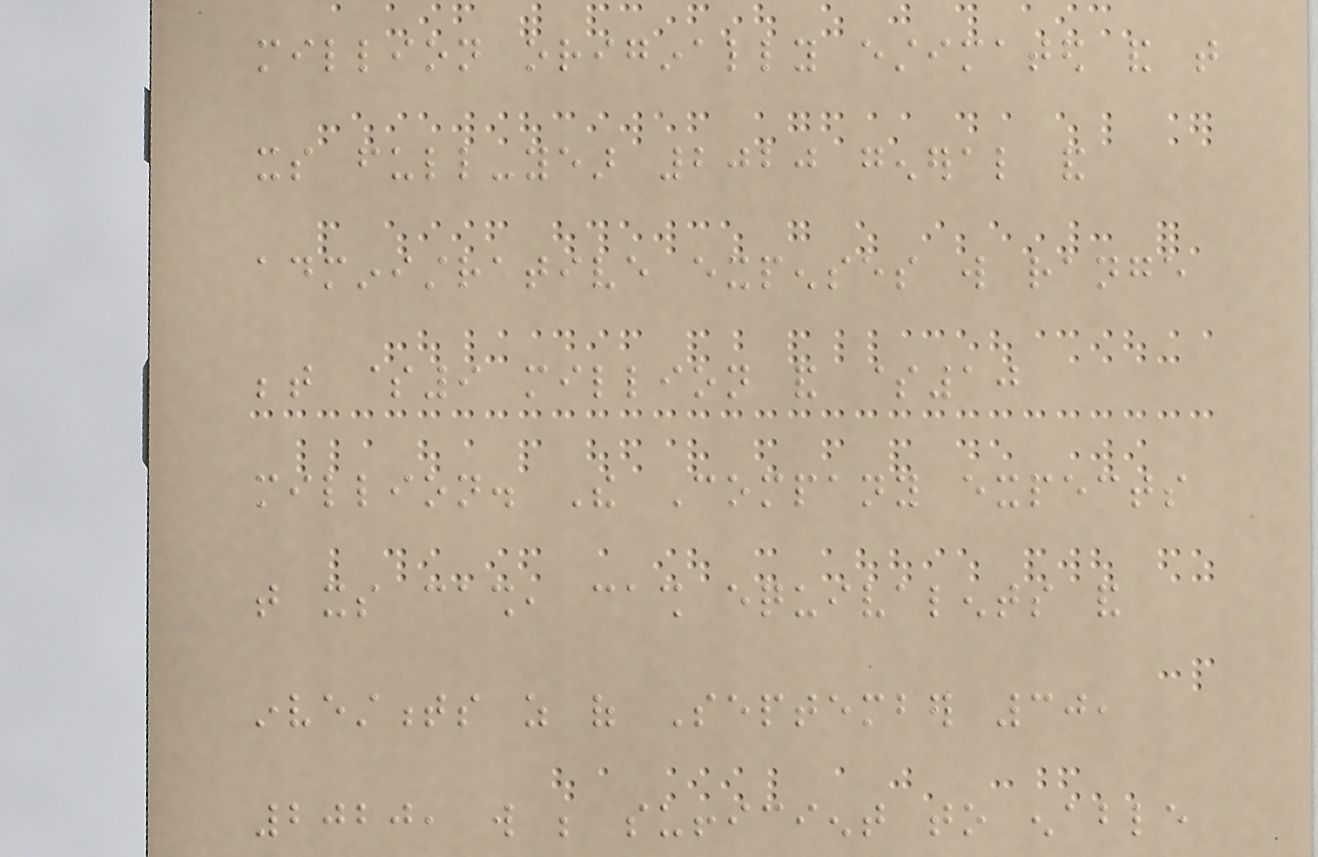million originally estimated and that
its full-year 2020 general and
administrative expenses will range
between $9 million and $10
million. The Company expects
that its cash, cash equivalents and
investments as of September 30,
2020, will be sufficient to enable
